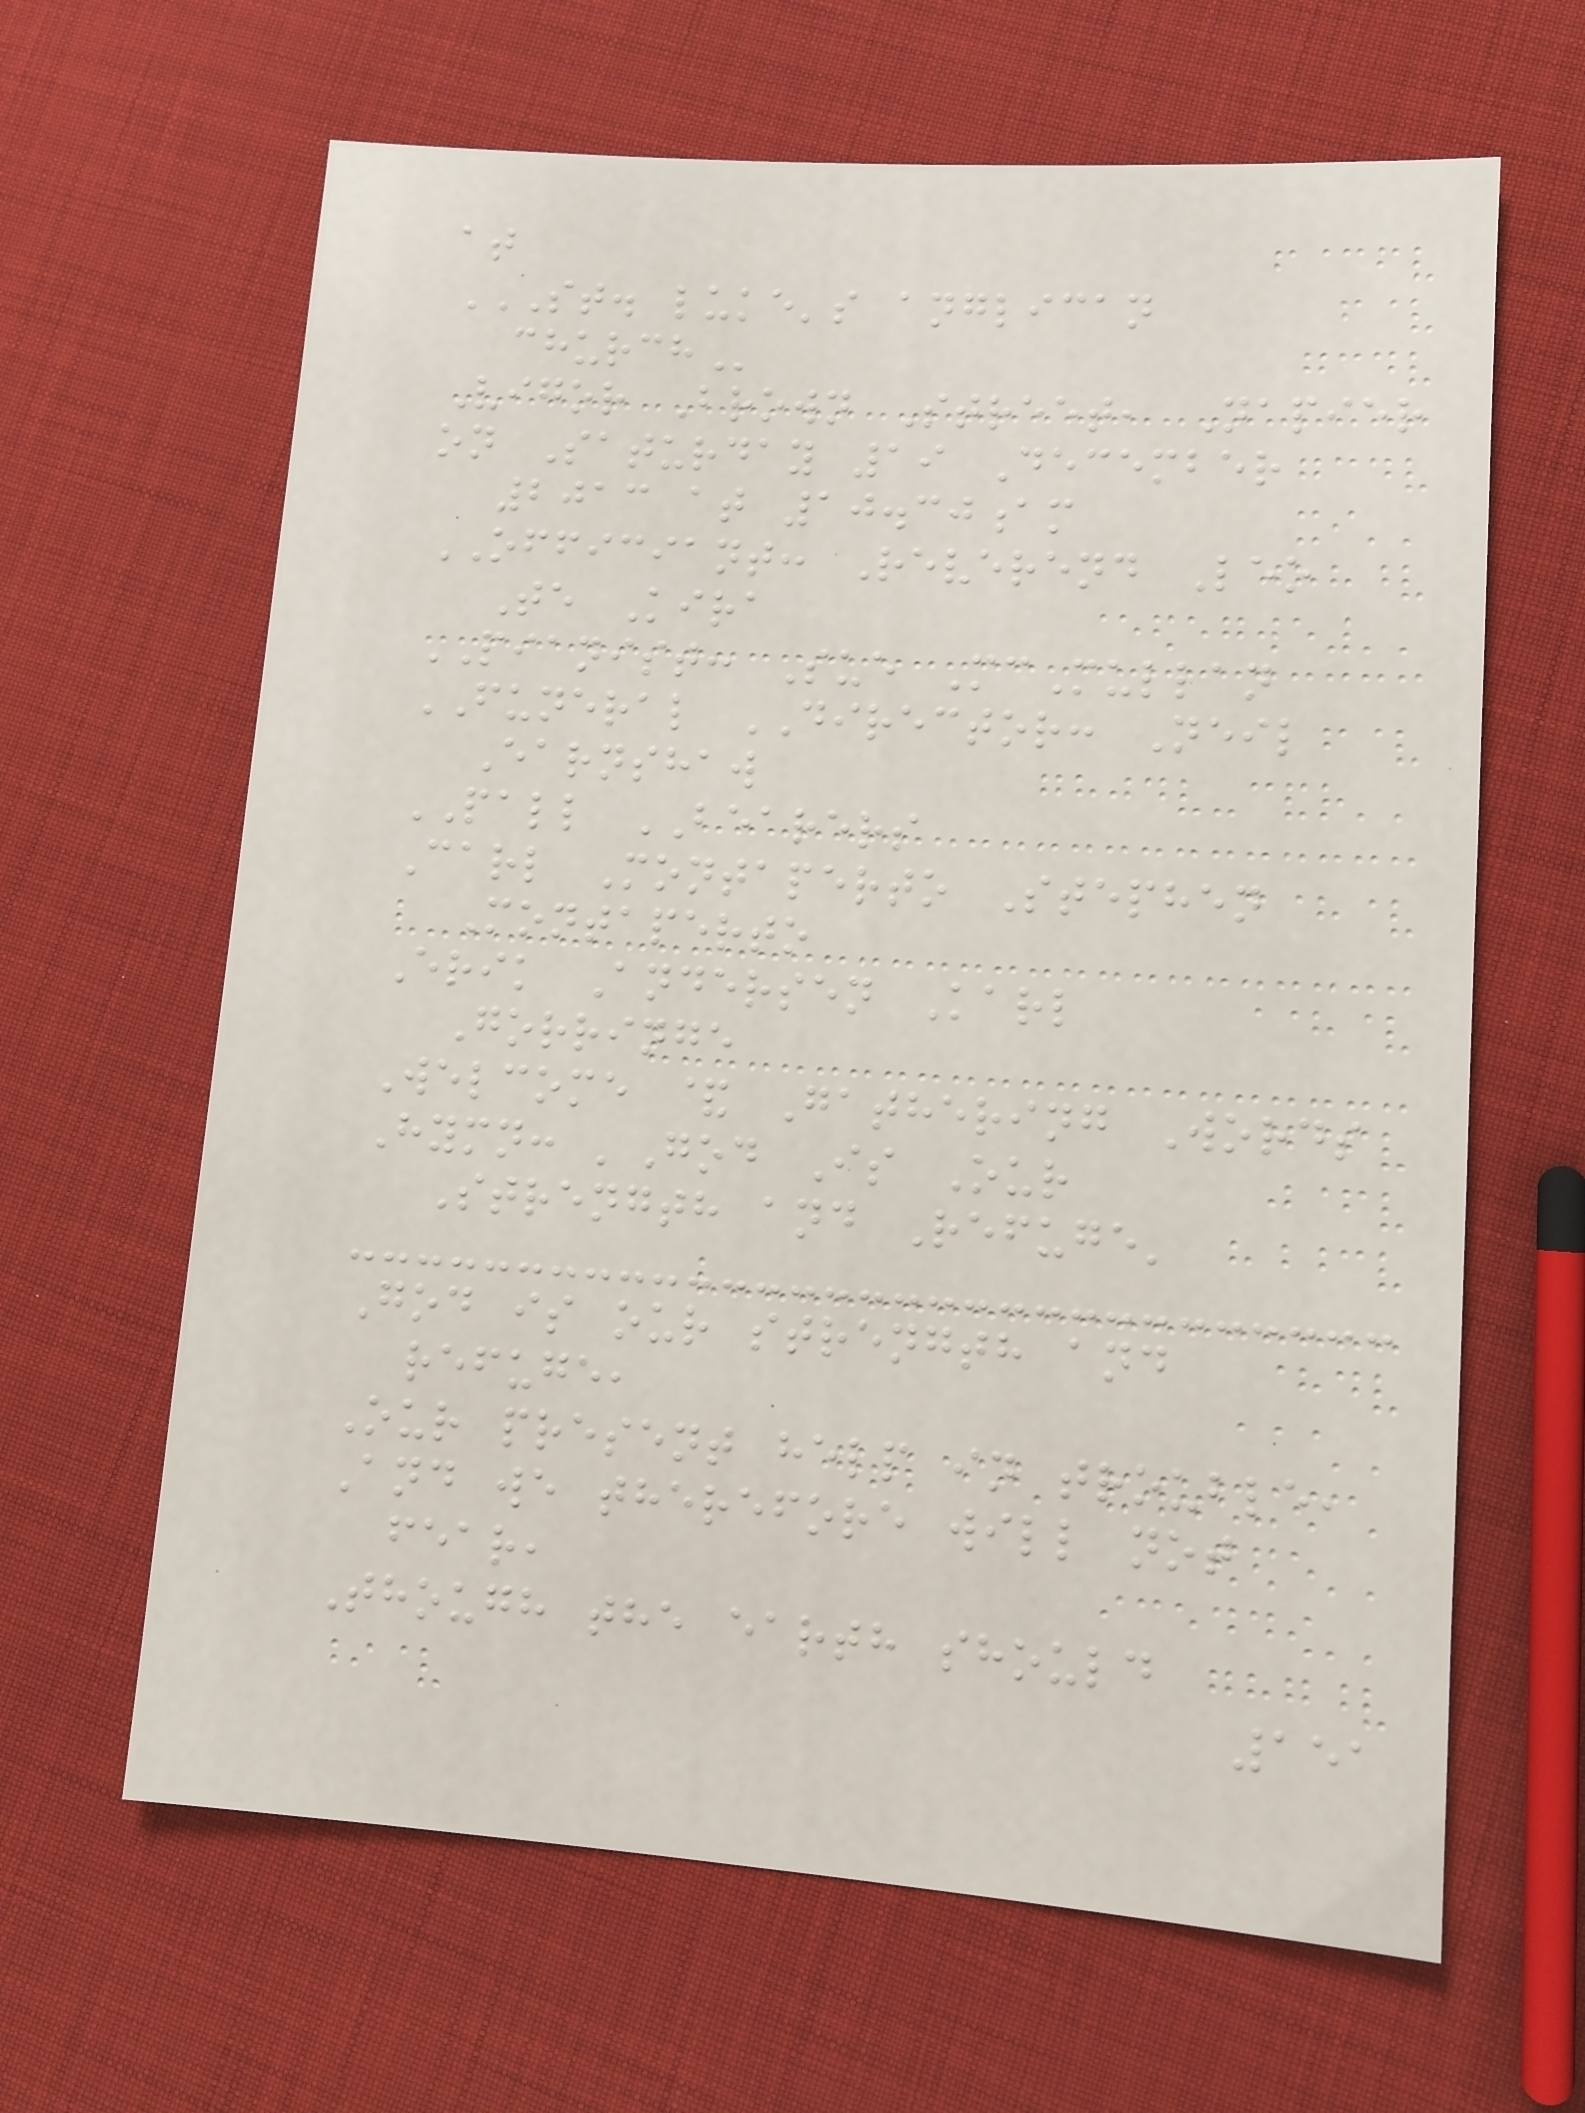at
ST. LUKE'S ANGLICAN
CHURCH
Vigor Brown Street, Napier
on Saturday 19 December
2013 at 10.30am
OFFICIANT: Reverend Leo
Te Kira
PIANIST: Sue McMullan
FUNERAL DIRECTOR: Neil
Earnshaw
PALL BEARERS
Carl Montaperto Stephen
Montaperto
Erik Andersen Karl
Gorringe
Welcome & Gathering Words
Hymn: 'God Is Our
Strength and Refuge'
God is our strength and
refuge,
Our present help in trouble,
And we therefore will not
fear,
Though the earth should
151
